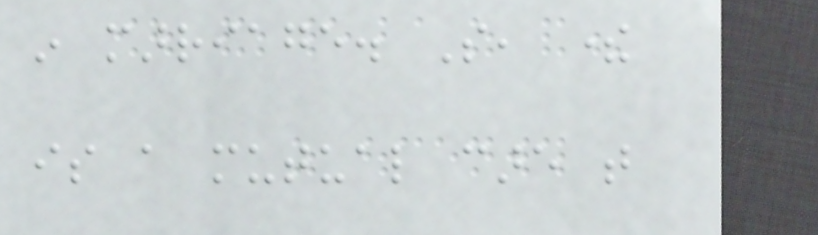in marriage. So, there
is a mutual care that
